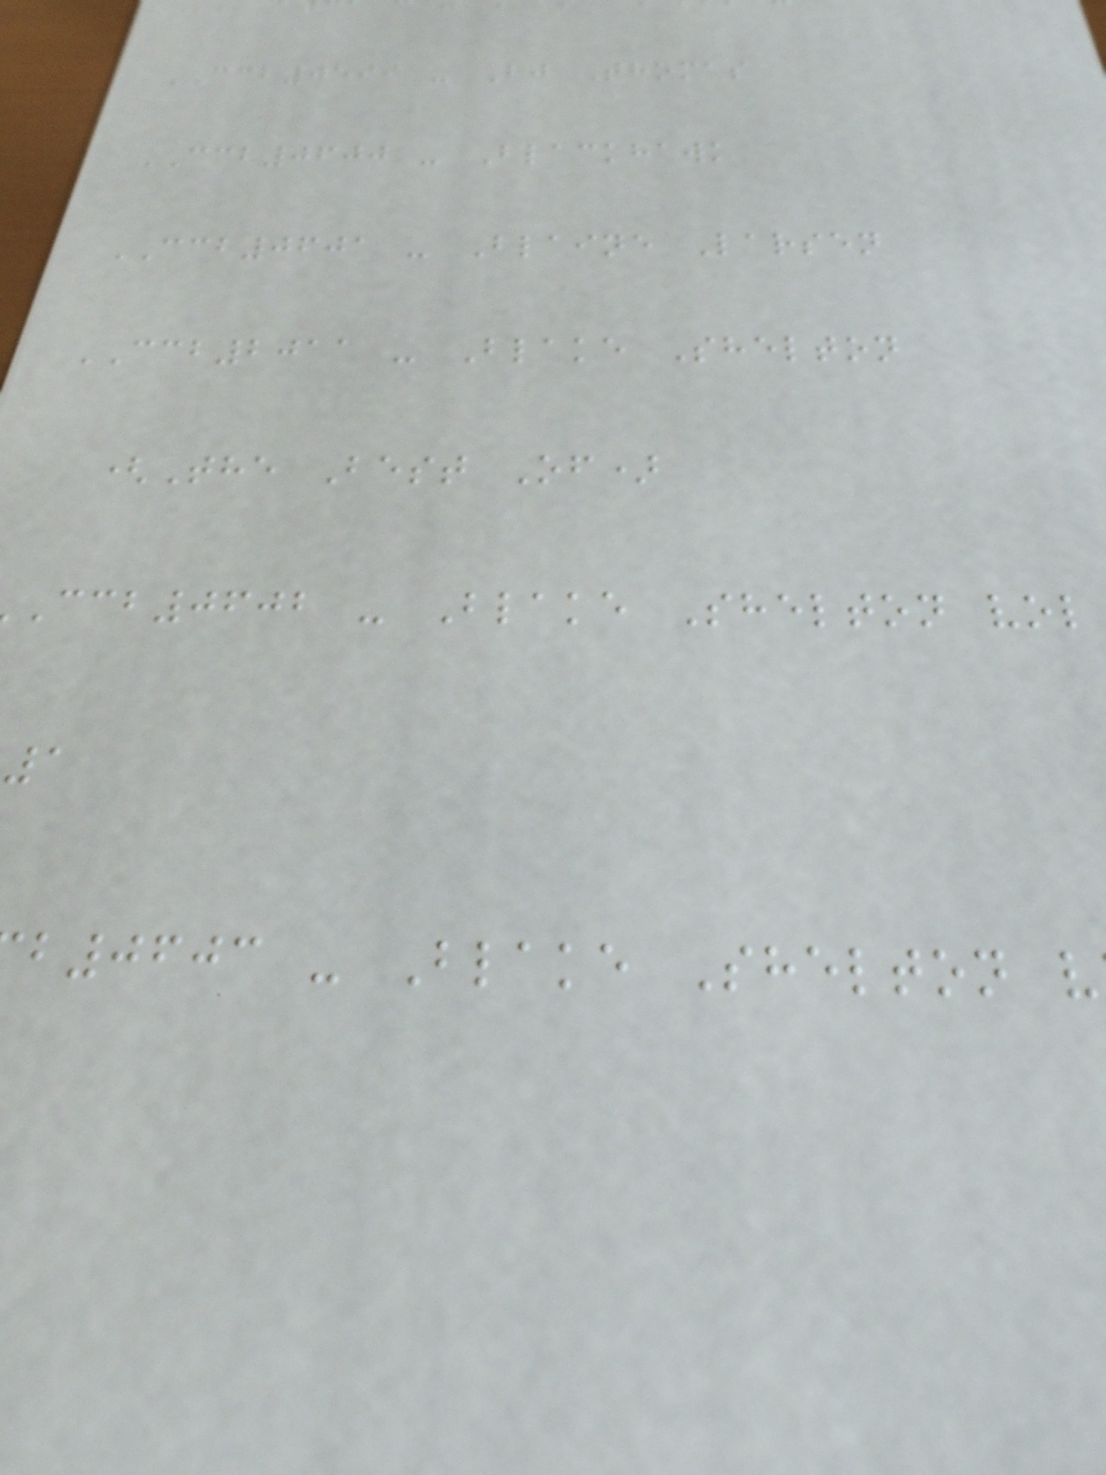CCB0599 - Bj Thomas
CCB0600 - Blackhawk
CCB0601 - Blaine Larsen
CCB2011 - Blake Shelton
(The Best Of)
ccb0602 - Blake Shelton vol
1
b0603 - Blake Shelton v
